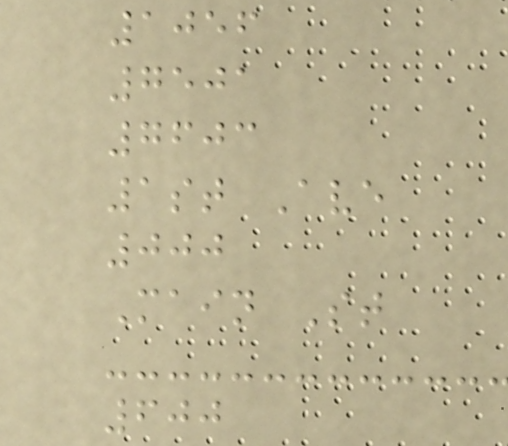1056
7501
7603
1st Ave
000
Main St
600
